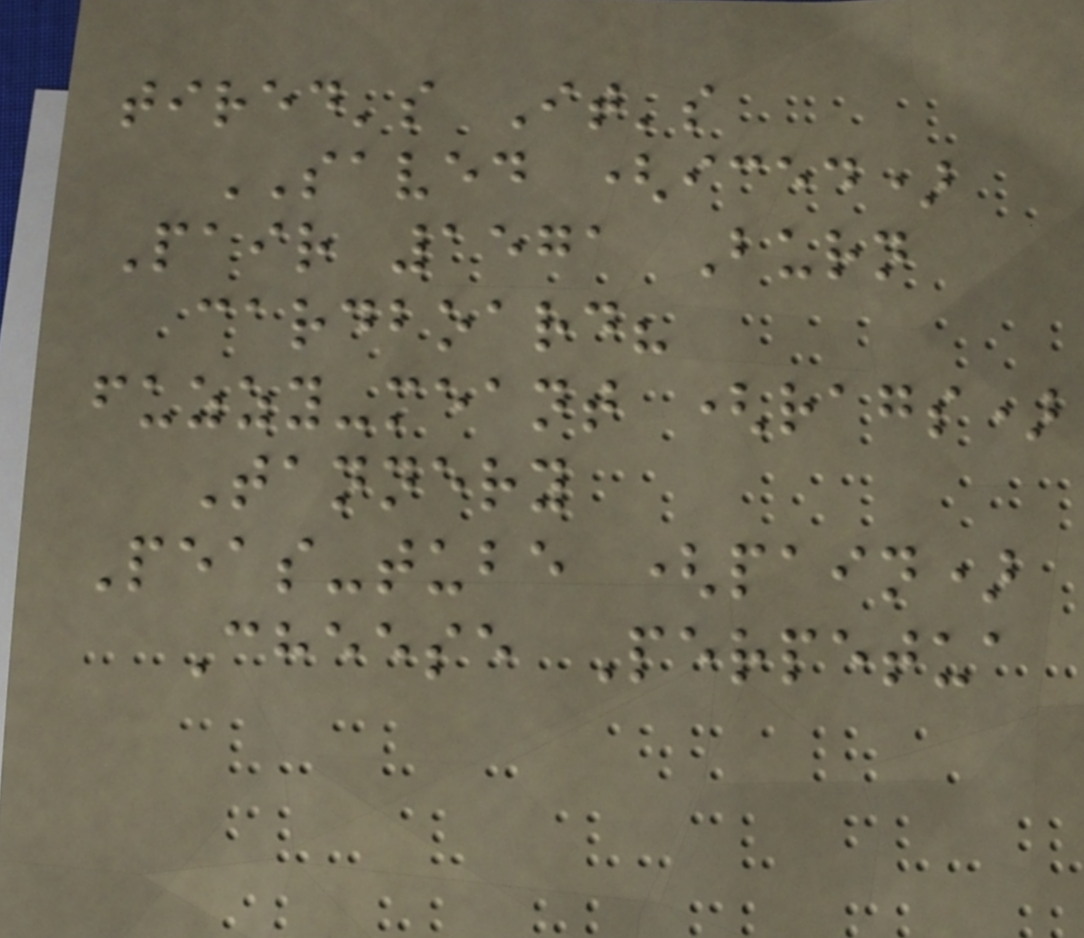tired's It's
SAVED (iced)
Pair 1571 Burn
cardboard?
fuzzy-meant (rags)
Tannery
Peas-tube (pain)
Cheese Perpetua
